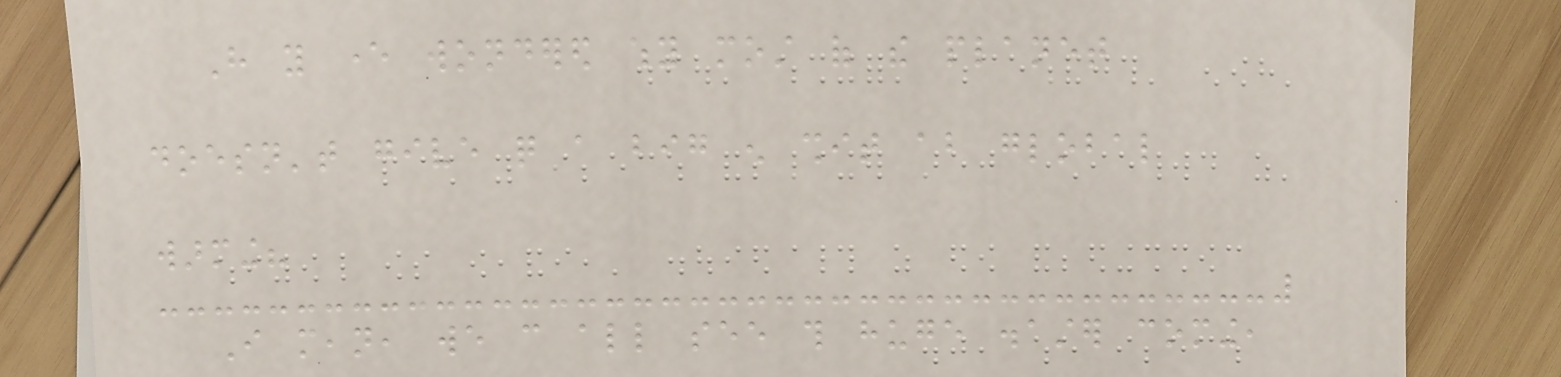Have you ever wondered why most of the planet
doesn't give quite a big enough shit about global
warming?
I mean, we can all see this huge disaster coming,
